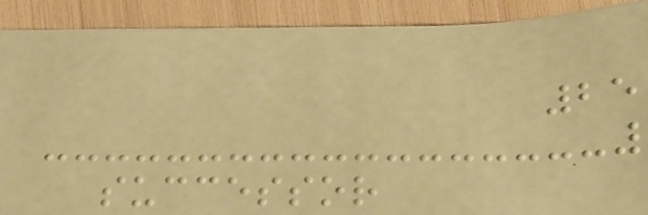25
successor
